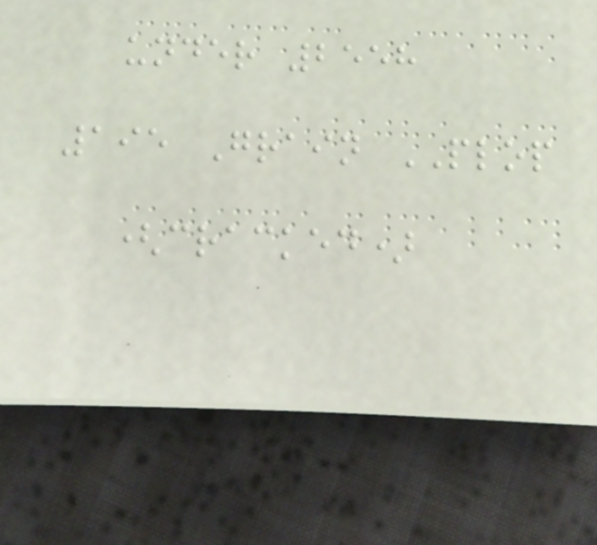under 2558
195 Grain PLOP
(cracked)
